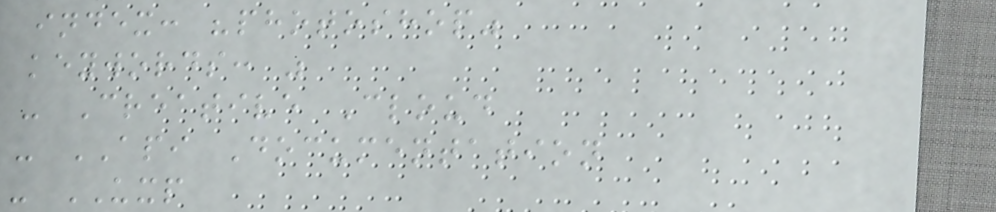index: "photoshop"
keywords: "
- Creative Cloud
- API Documentation
- UXP
